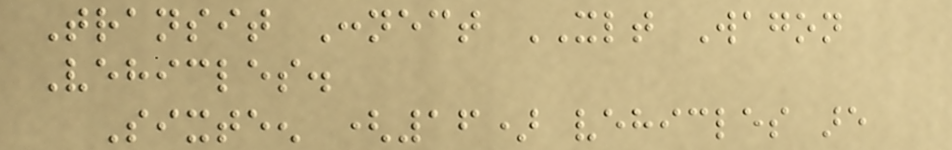Transit Connect XLT Wagon
Vehicles.
Sixteen (16) vehicles are
